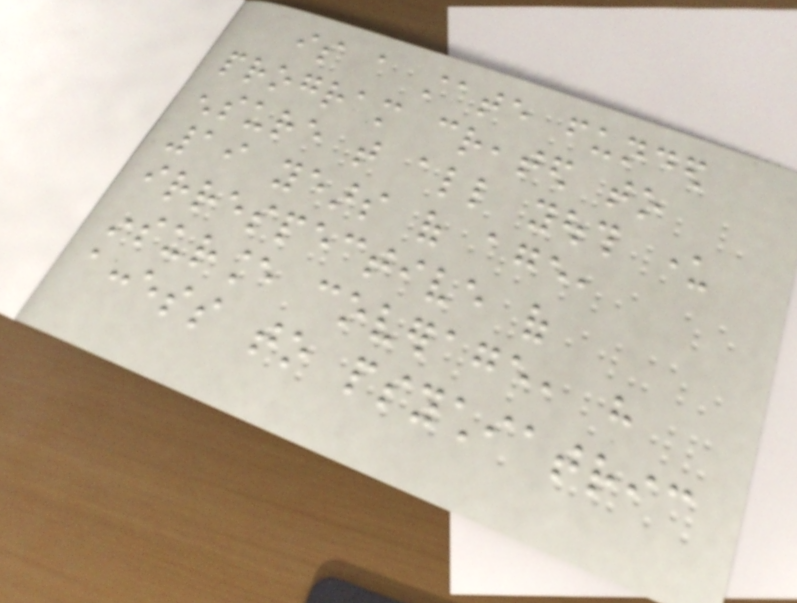is a state funded
program created to
ensure that all youth under
19 years of age,
irrespective of
insurance coverage, have
access to psychiatric
